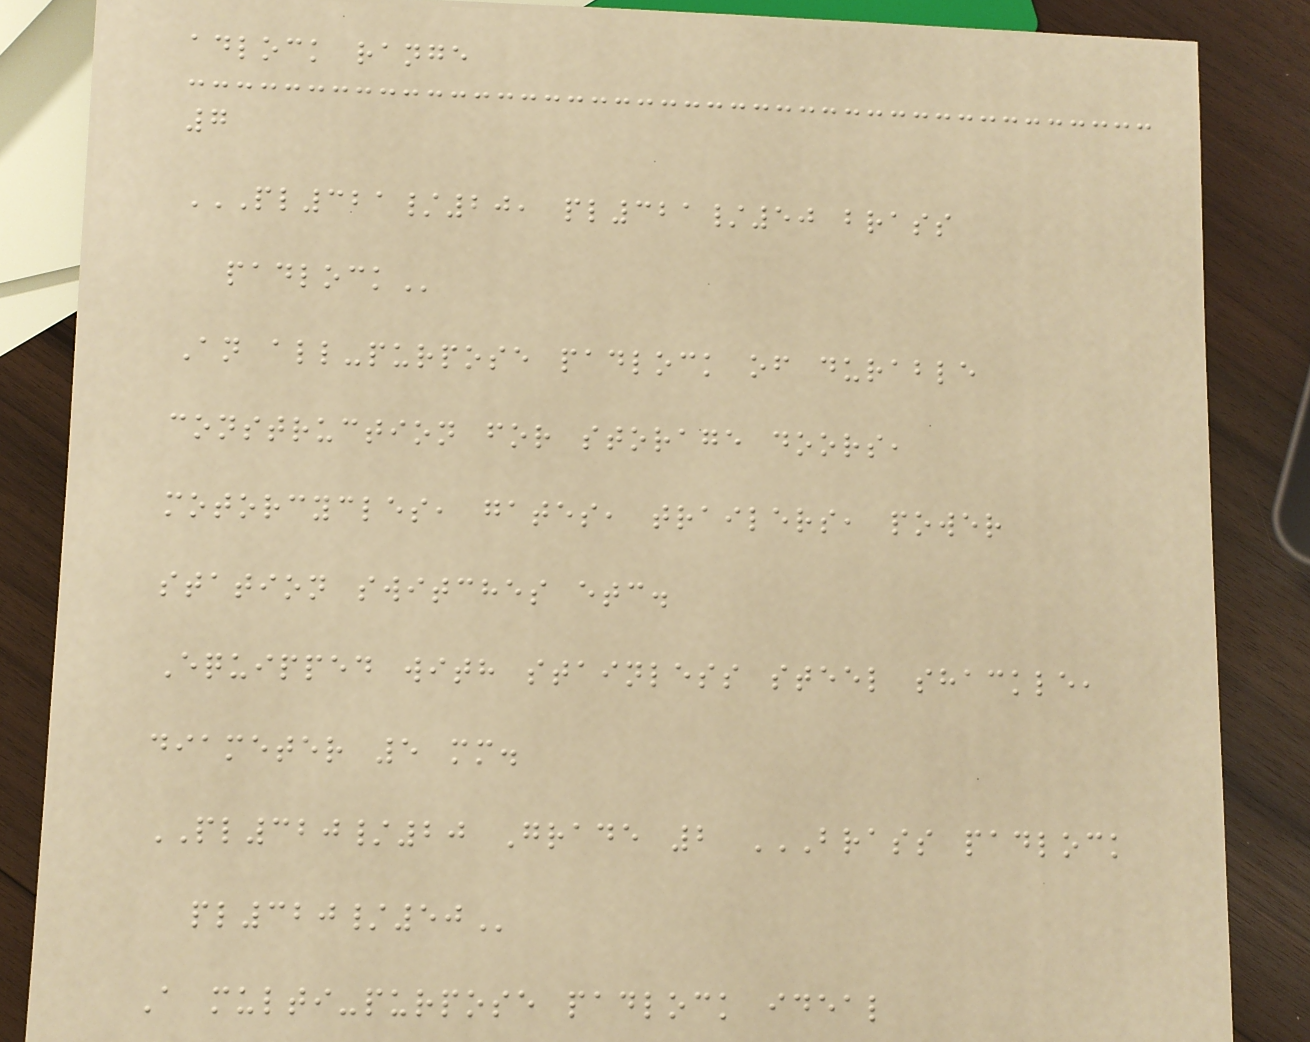adlock range
7
PL321/20, PL321/50 BRASS
PADLOCK
An all-purpose padlock of durable
construction for storage doors,
motorcycles, gates, trailers, power
station switches etc.
Equipped with stainless steel shackle,
diameter 5 mm.
PL320/20 Grade 2 BRASS PADLOCK
PL320/50
A multi-purpose padlock ideal
